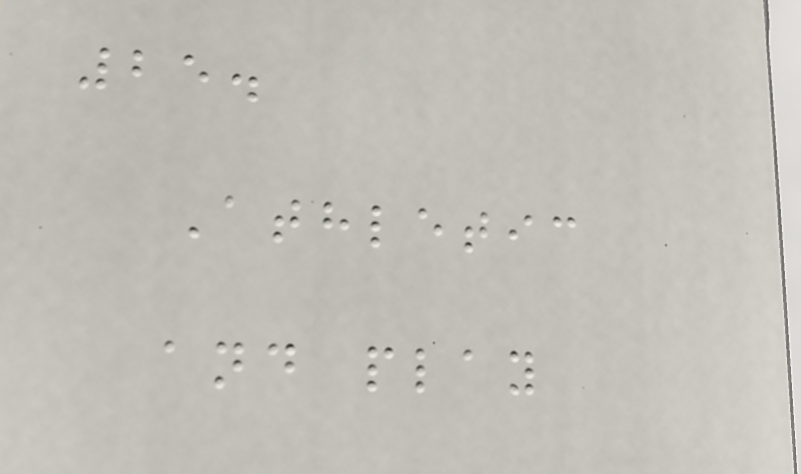25.
Athletic
and play
